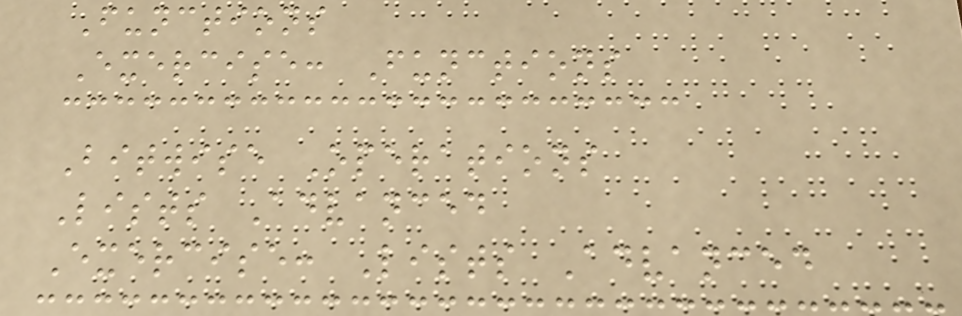Functions
Exercise: Functions
Bitwise Operations
Lists Advanced
Exercise: Lists Advanced
